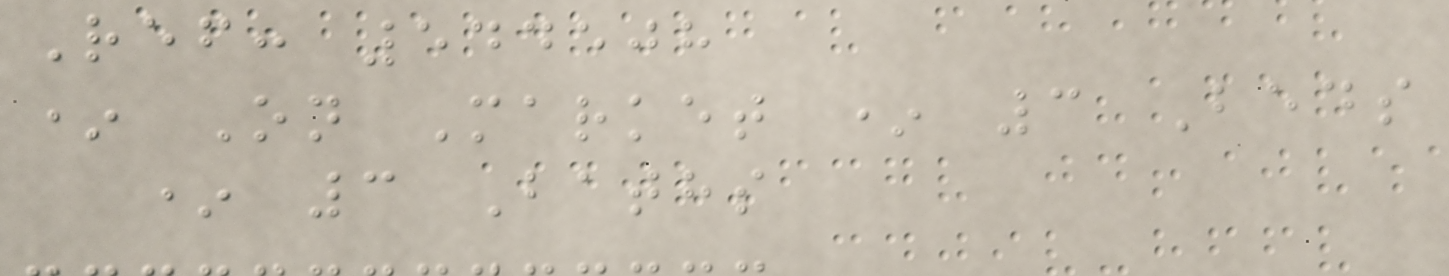Ref: 544508
* On Market * 3 Beds
* 3 Baths
